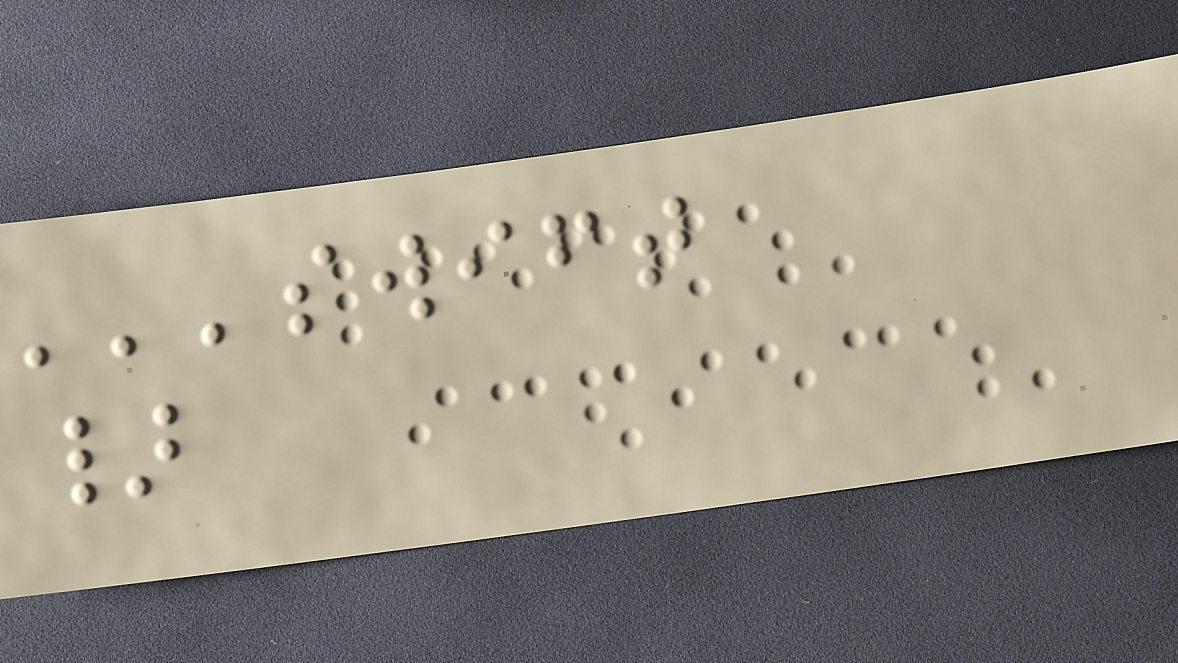'''swift
}
